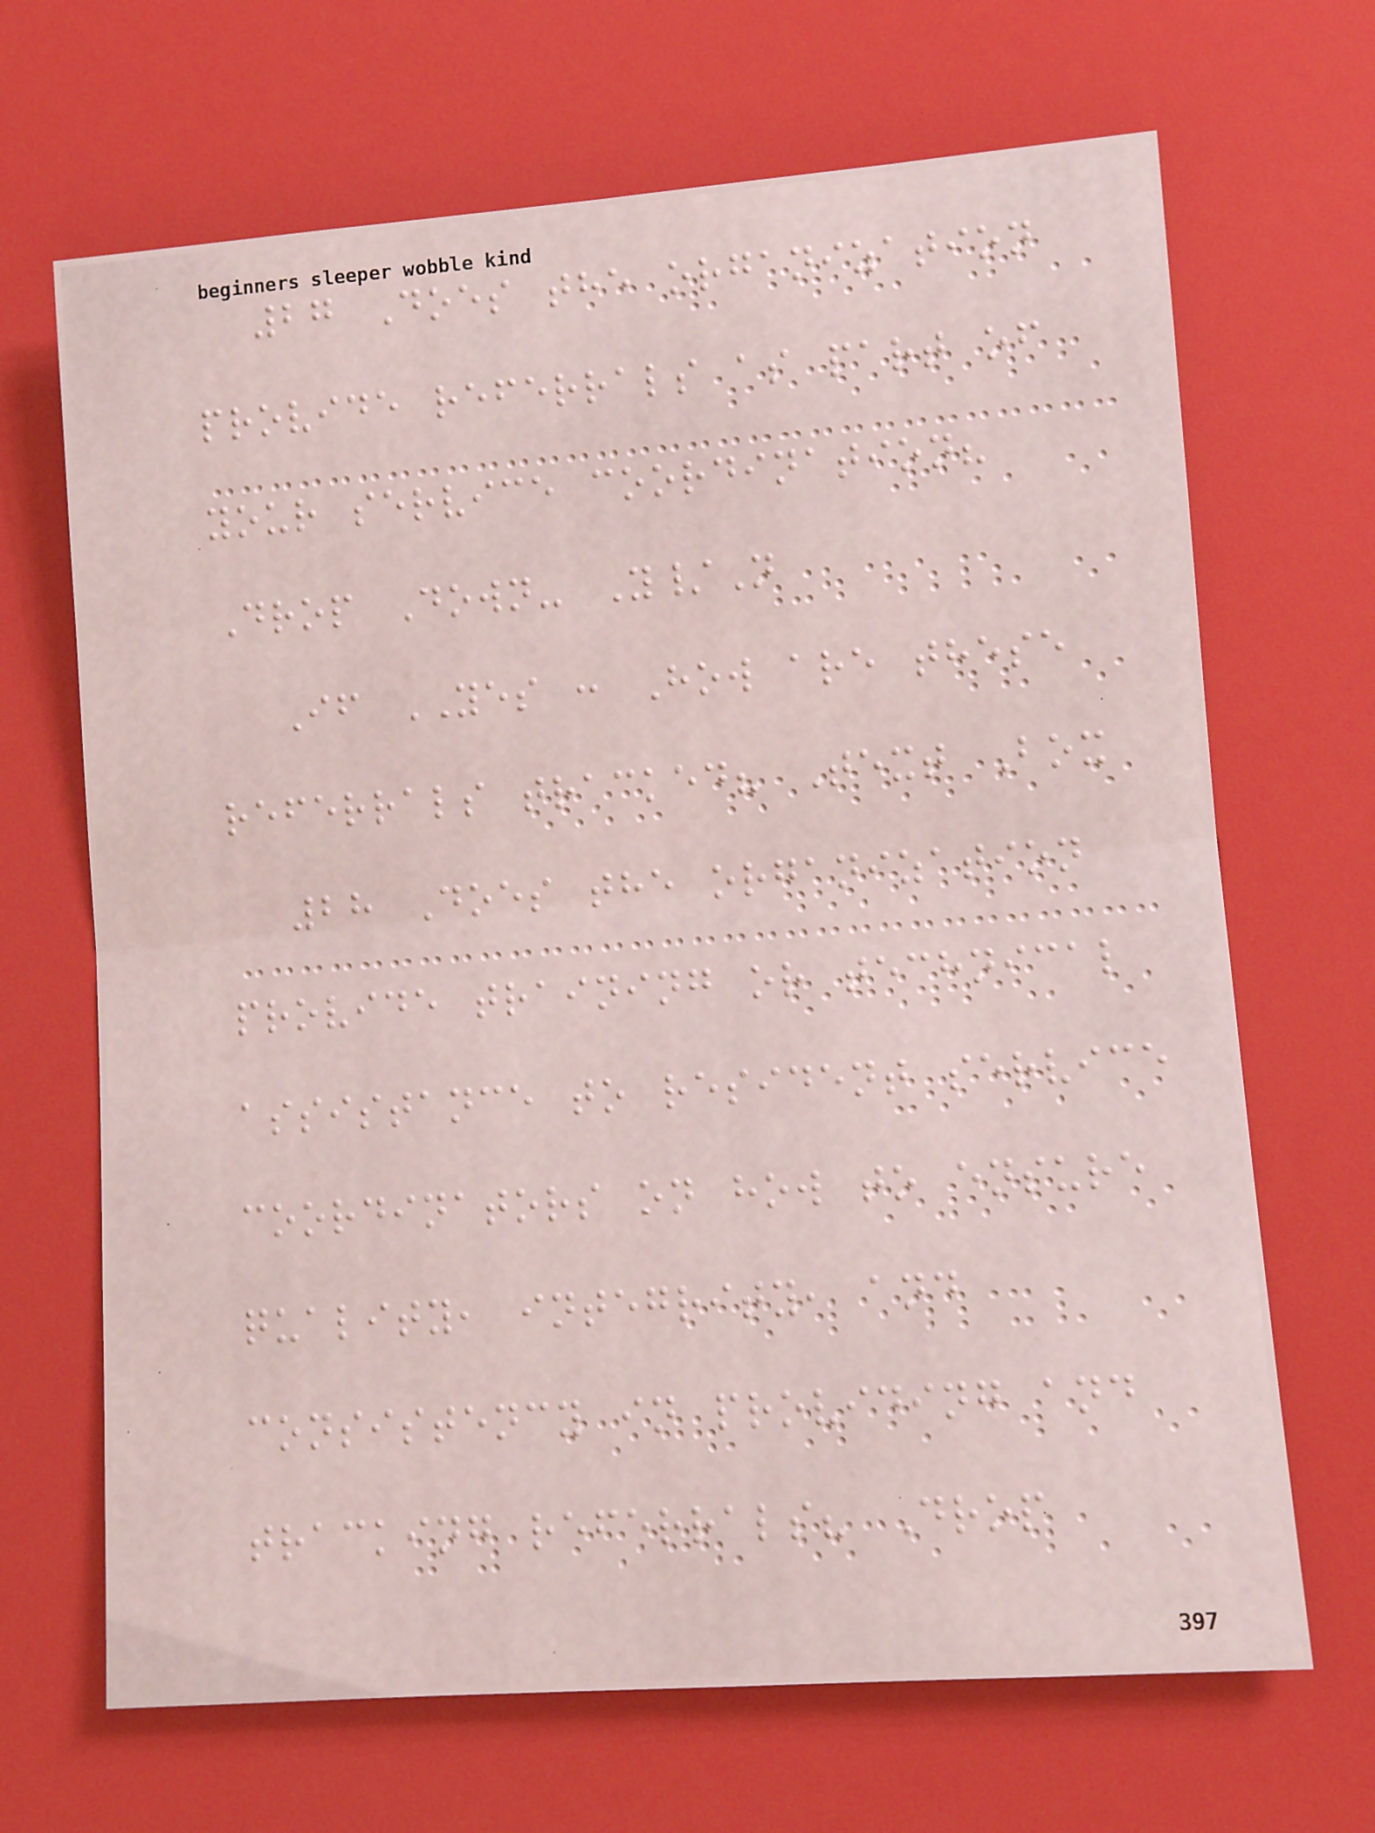27 Does the organization
provide referrals as part of
your service coordination?
Drop Down- Y/N
If YES : How are these
referrals tracked? Text Box
28 Does the organization
provide training or technical
assistance to resident service
coordinators on how to ensure
quality, integrity, and
consistency in providing and
tracking referrals? Drop
